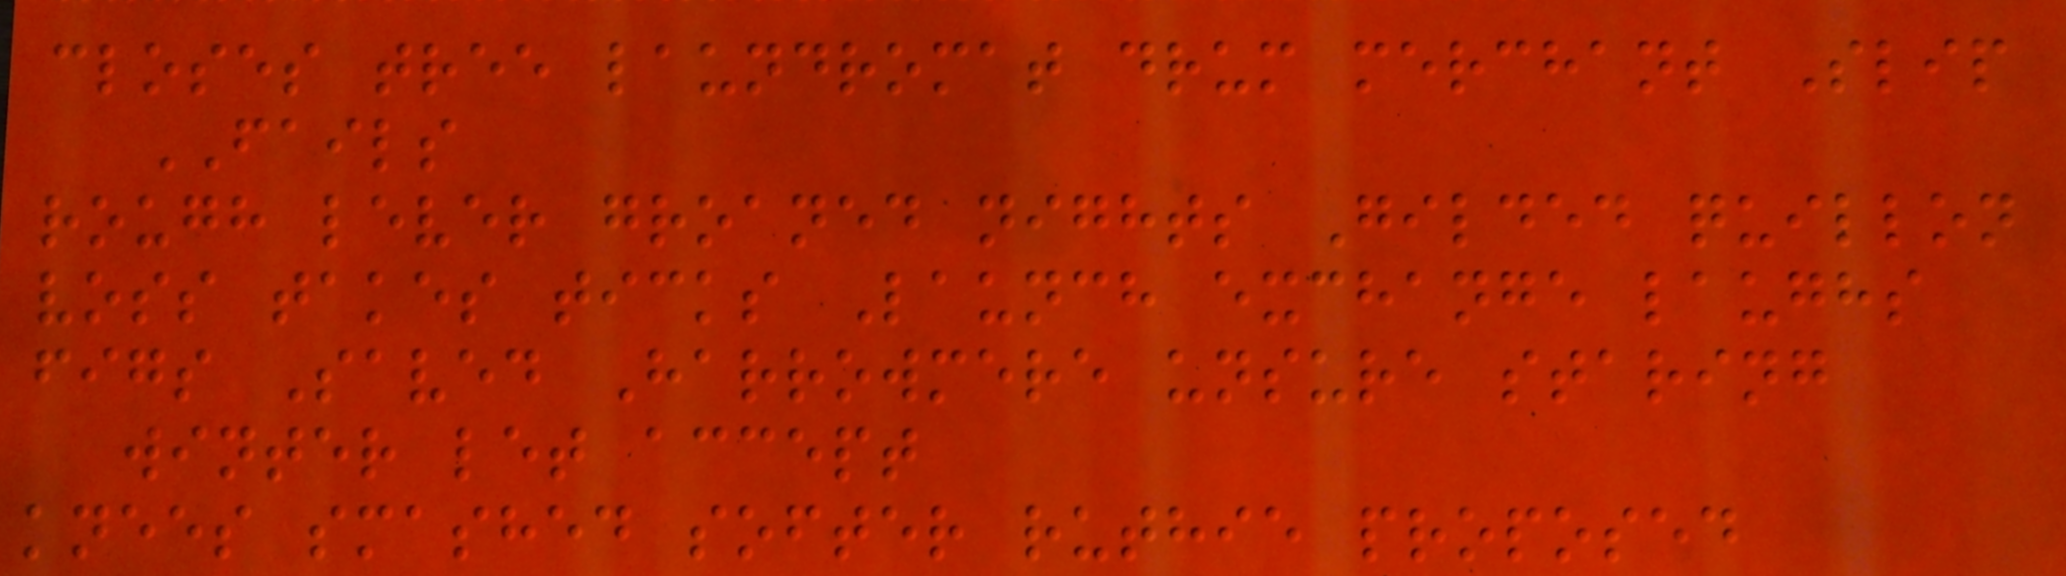closes tree laundromat drum merchant Slip
FAILS
rough lever groaned nights Gilded quillon
voss takes ticks Launch exchange laughs
figs Saved Harrowmere unsure staring
winter let accept
knees smashed softer ruthie proposed
